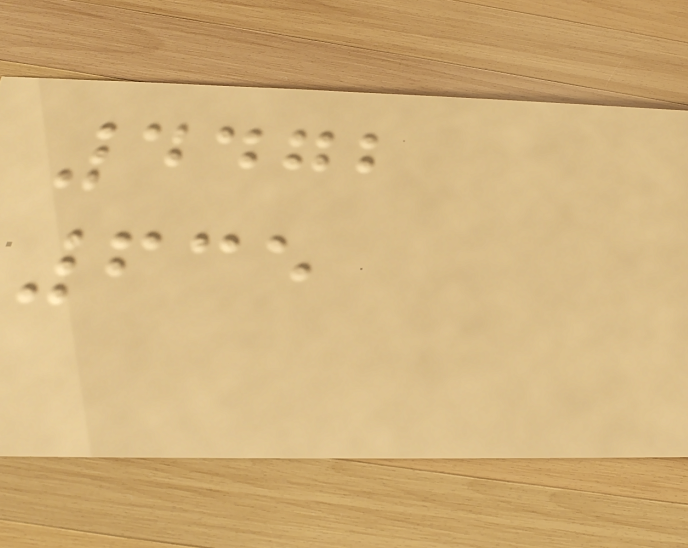4472
635
